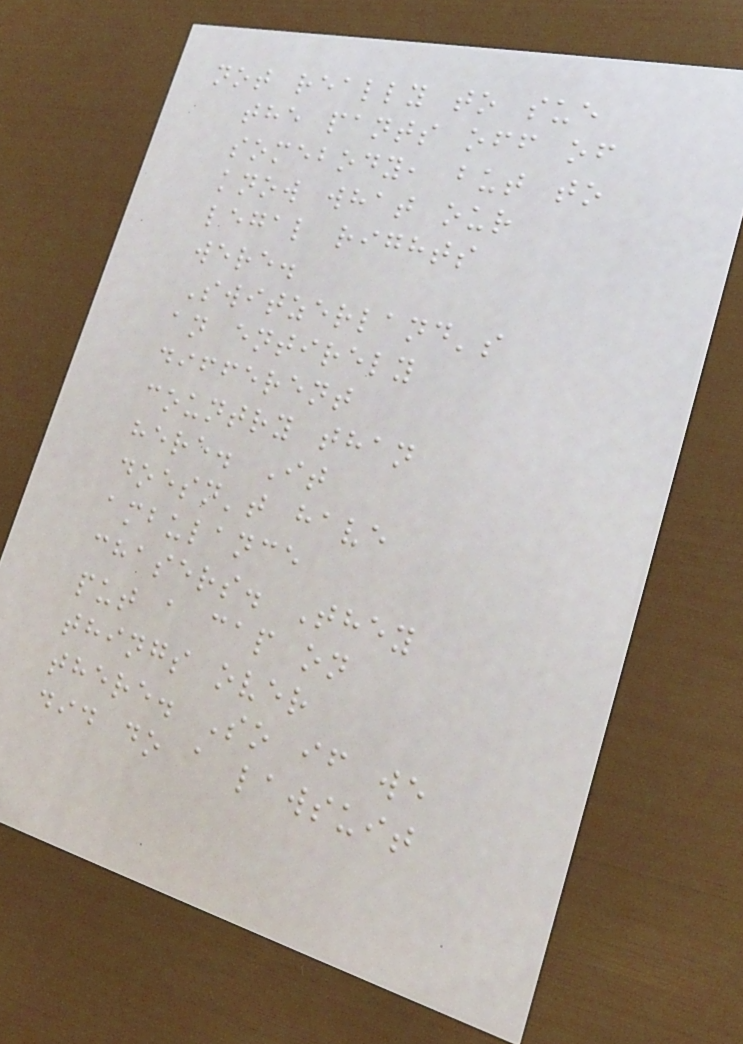not really to sue
the pants off of
somebody, but to
know what our
legal rights
were.
Switzerland's
an entirely
different
country than
here. It
doesn't have
ambulance
chasers. They
put a cap on
things over
there. So if we
did do a lawsuit
